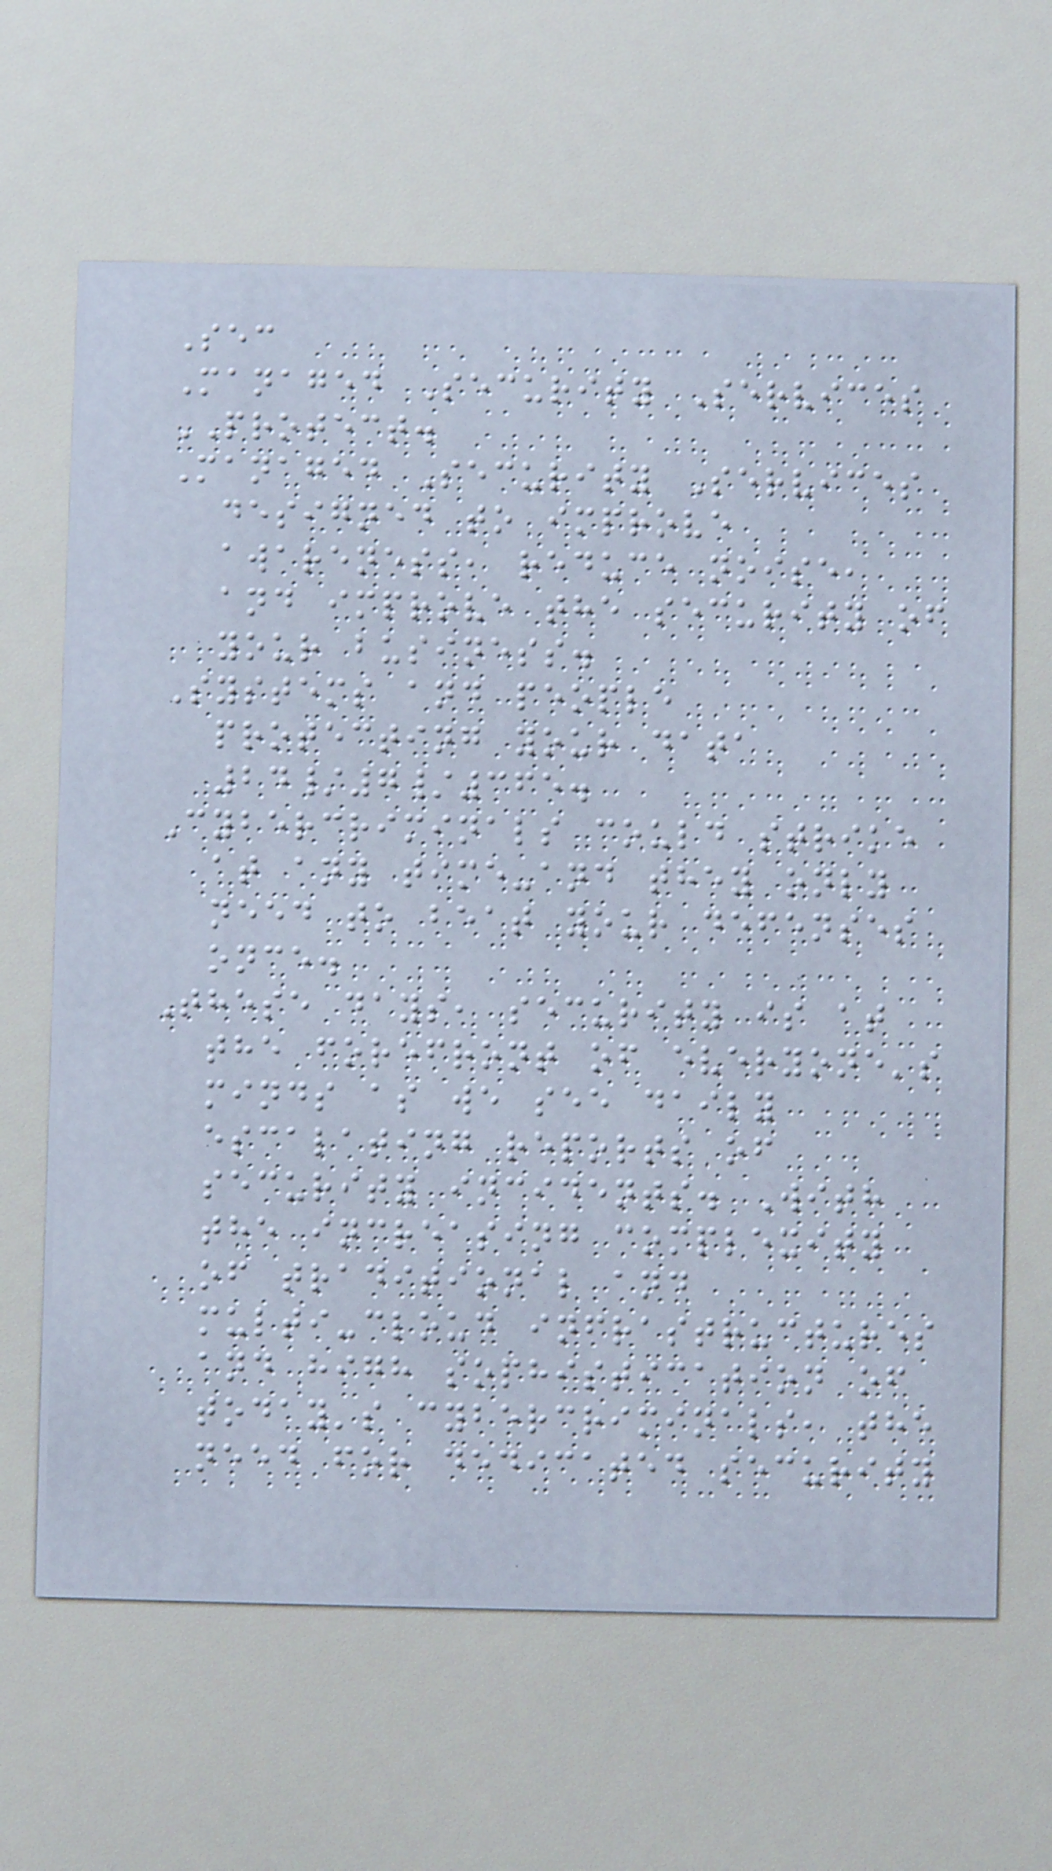Sec
Managed Security Services
PROTECT.
Managed Security Services
designed to improve
awareness, reduce noise,
and improve the security of
your business.
Systems and people
protecting your data
24/7/365.
Cybercriminals could strike
at any time-and they only
need to beat your defenses
once.
These days, security is at
the forefront of everyone's
minds as we see daily
escalating reports of
security incidents. With
the increasing complexity
of traditional and
multi-cloud infrastructures
and high sophistication of
today's cybercriminals, the
need for dedicated security
